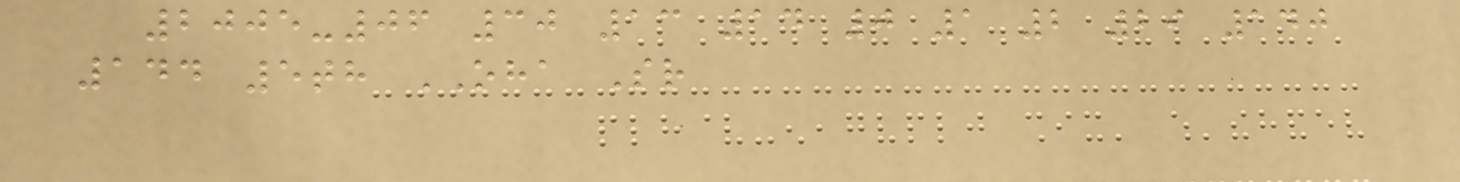2005-06 30 13 14 0 1 2 29 140
144 5th OHA Sr
